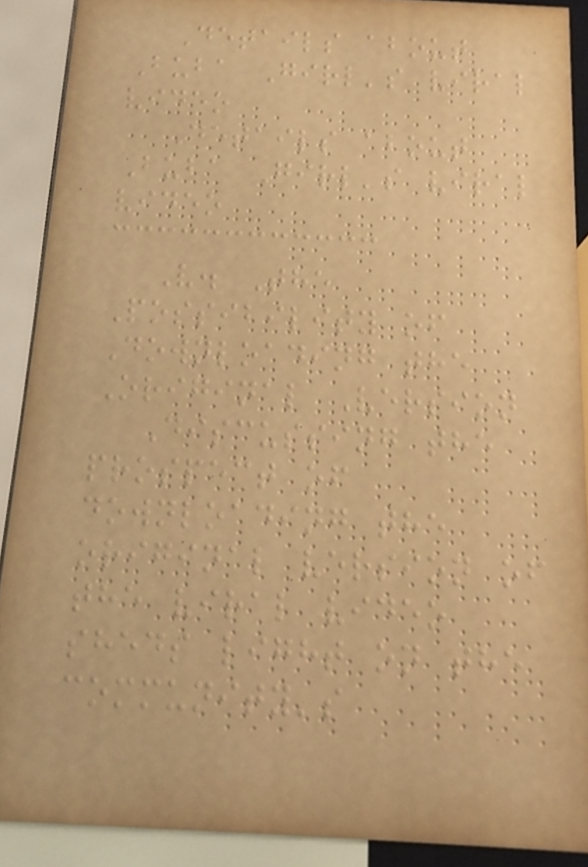Details about
Buba Girl's viral
video
Details about
Buba Girl's viral
video
V. The
Possibility of
Downloading the
Original Version
Discussing the
prospect of
downloading the
original version of
the viral video
sheds light on the
community's
